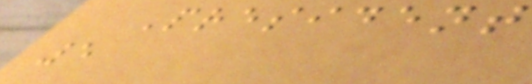President
5
